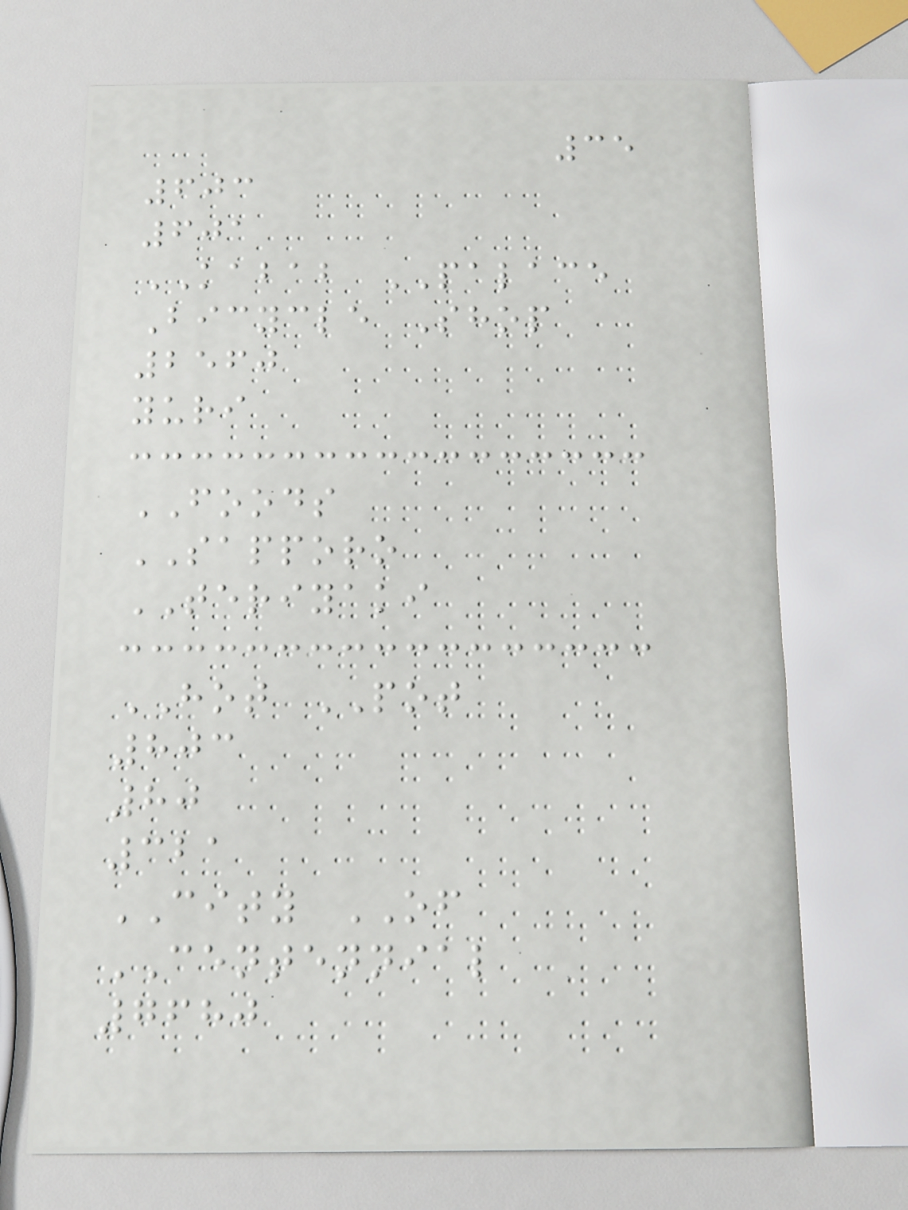35
603
601
KABAB PALACE
Bicycle Shop
2560
yuri
FOODS
SAPPORO
TERIYAKI
HOT POT
803
80
321
CITY OF
CENTENNIAL
7680
